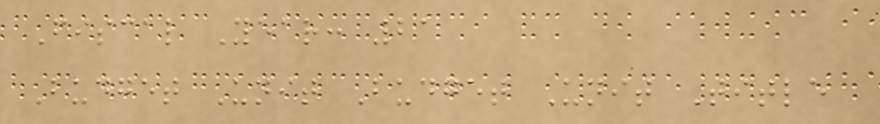Fiscal Year: 21
Budget Unit Budget Unit Title
